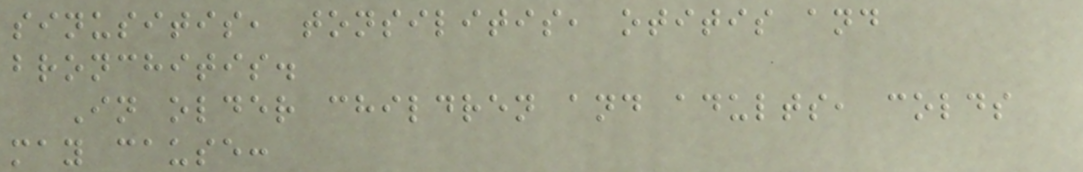sinusitis, tonsilitis, otitis and
bronchitis.
In older children and adults, colds
may cause:
